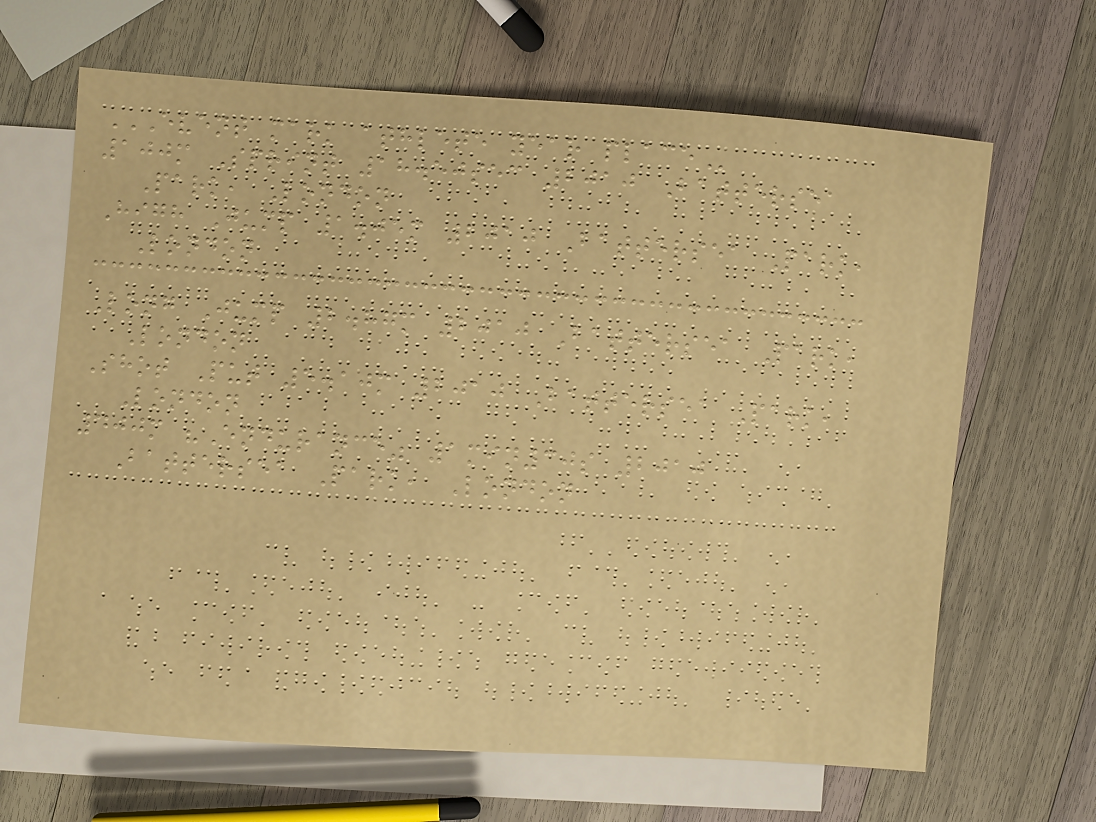EVENT MARK ATHLETE YEAR PLACE
100m Sprint 18.50sec 2010 Battersea
Park, London
High Jump 1.05m 2010 Battersea Park,
London
Long Jump 2.87m 2010 Battersea Park,
London
Shot Put 5.10m 2010 Battersea Park,
London
400m "Endurance" 1min30s 2010
Battersea Park, London
